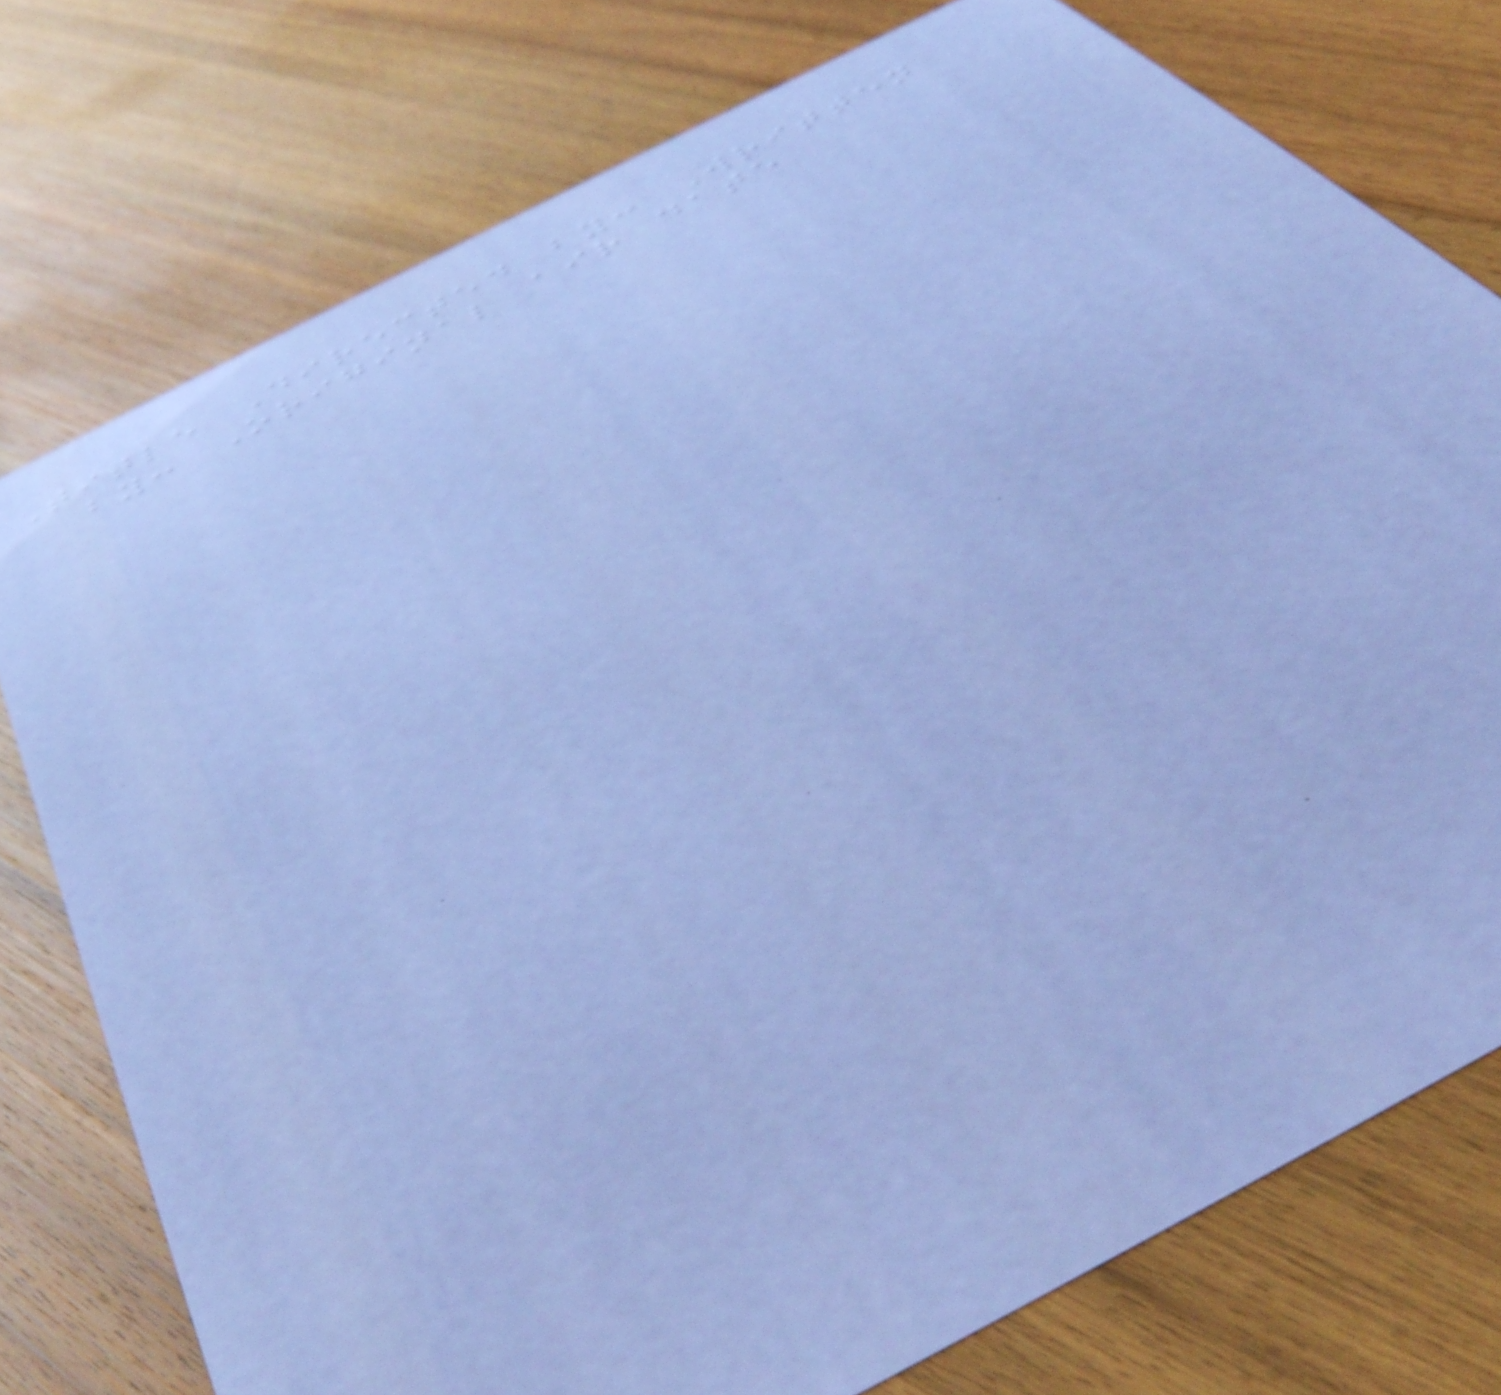Title Directed by: Written
by: Original air date
